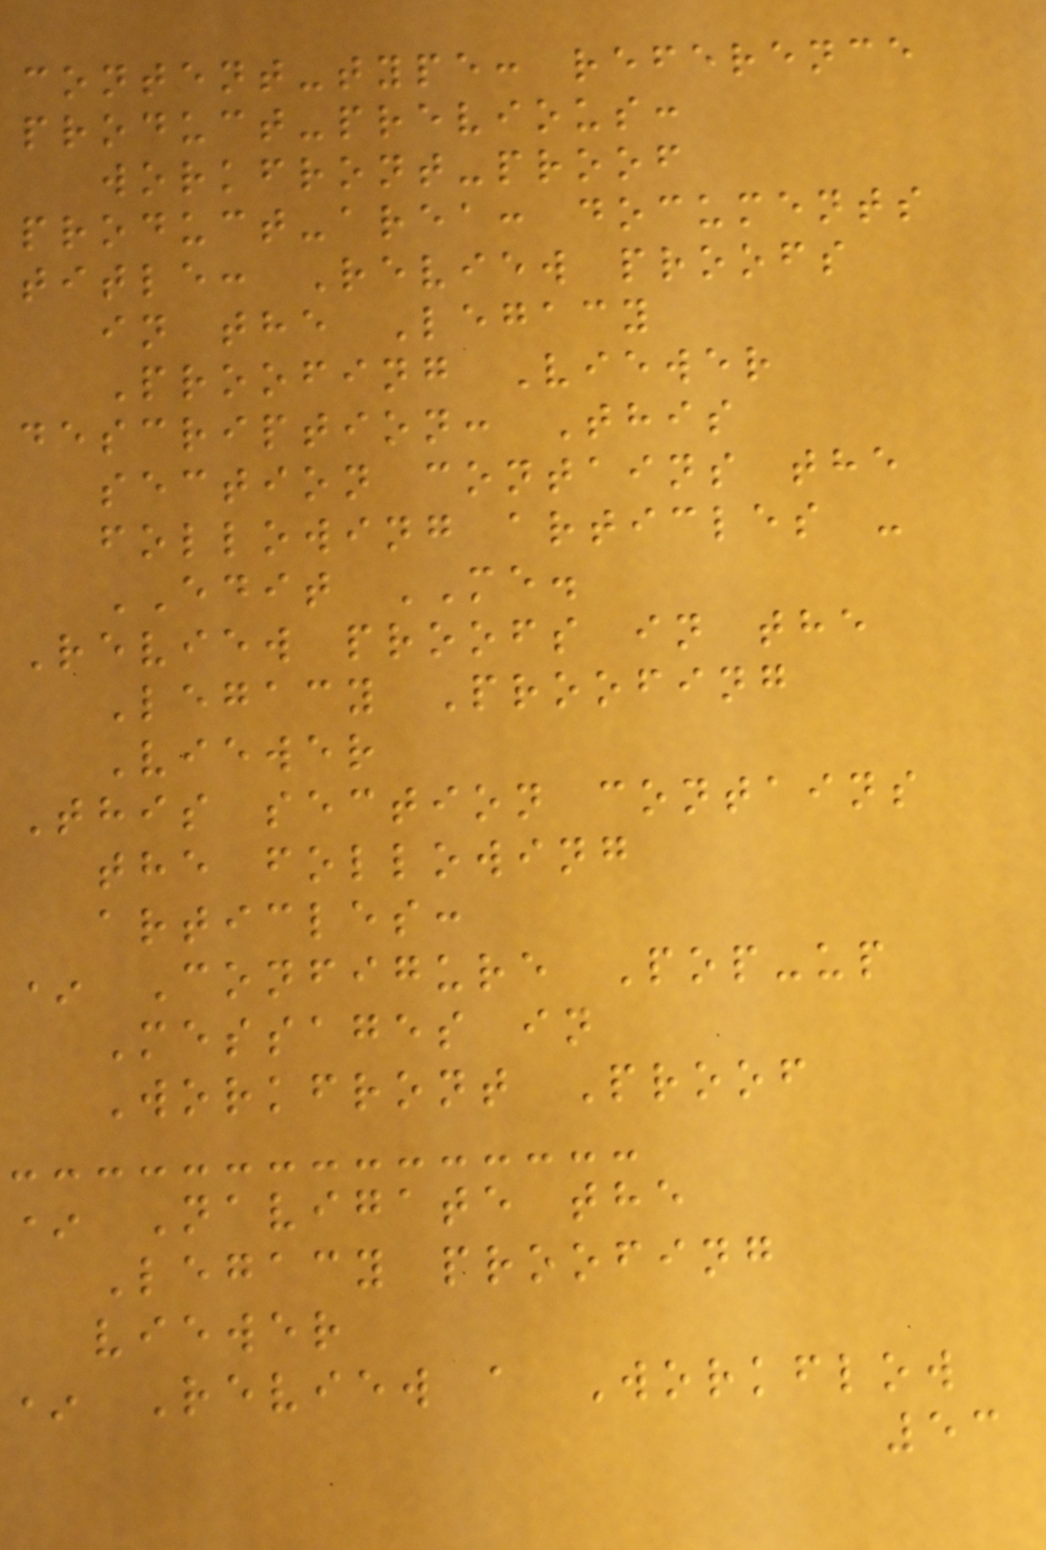content-type: reference
product-previous:
workfront-proof
product-area: documents
title: Review proofs
in the Legacy
Proofing Viewer
description: This
section contains the
following articles -
EDIT ME.
Review proofs in the
Legacy Proofing
Viewer
This section contains
the following
articles:
* Configure Pop-up
Messages in
Workfront Proof
* Navigate the
Legacy proofing
viewer
* Review a Workflow
53
